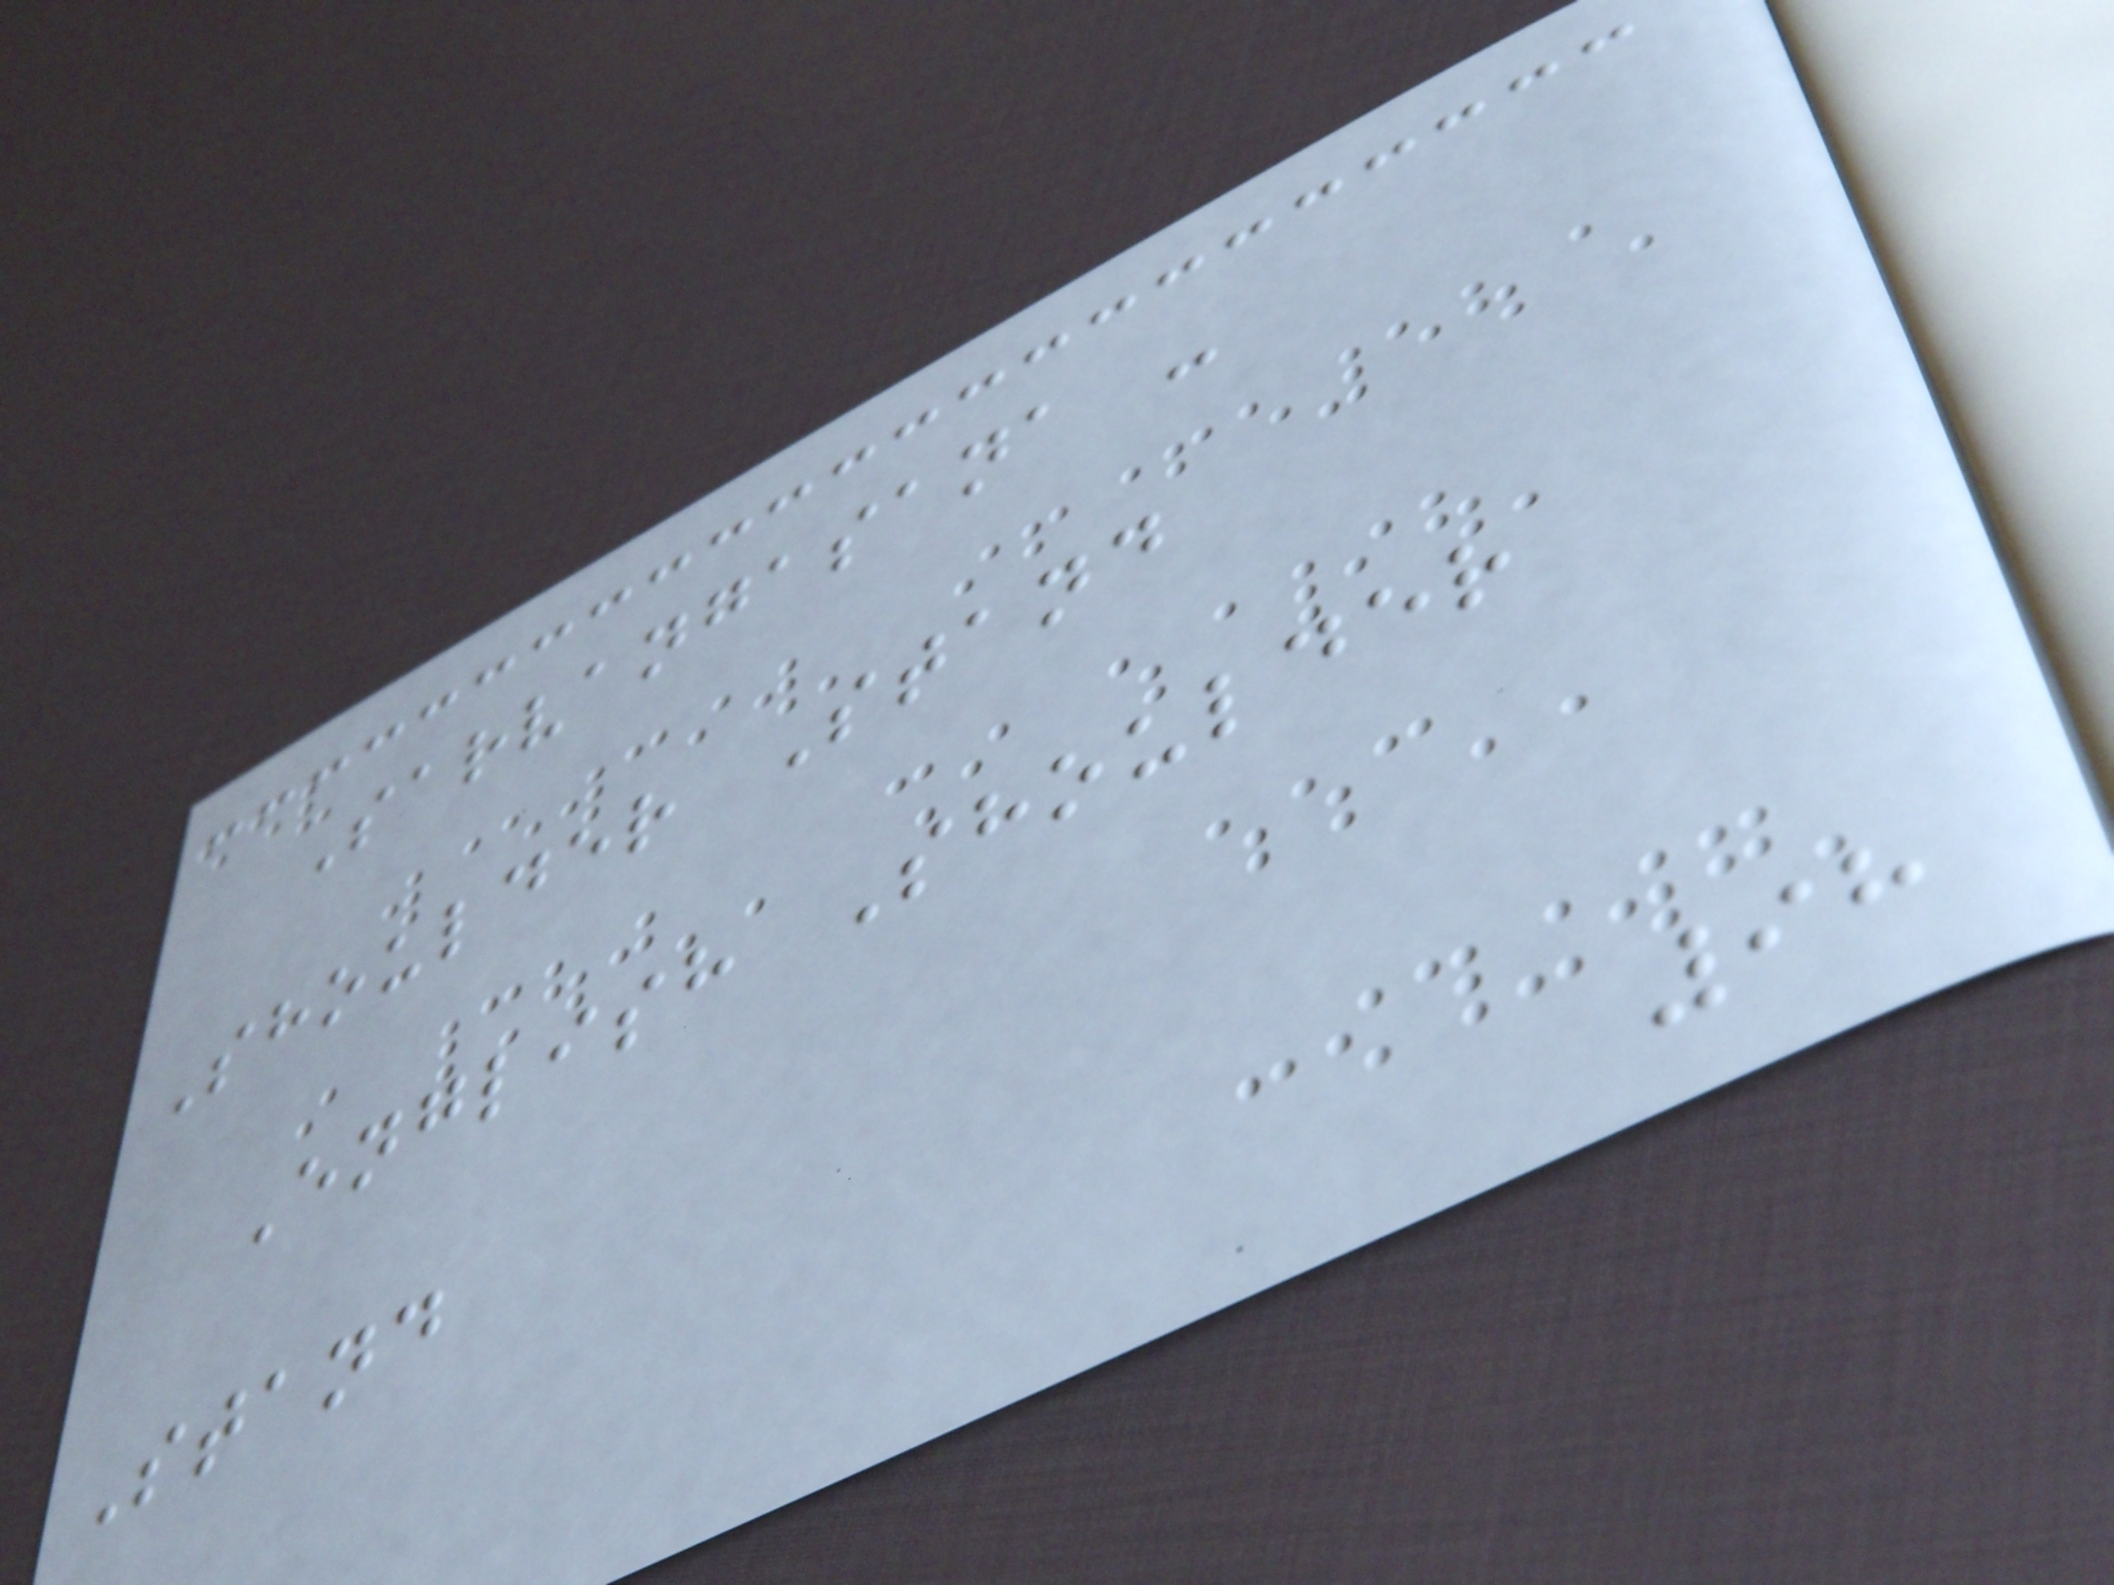Sarvangasana -
Shoulder Stand
English Shoulder
Stand
98
